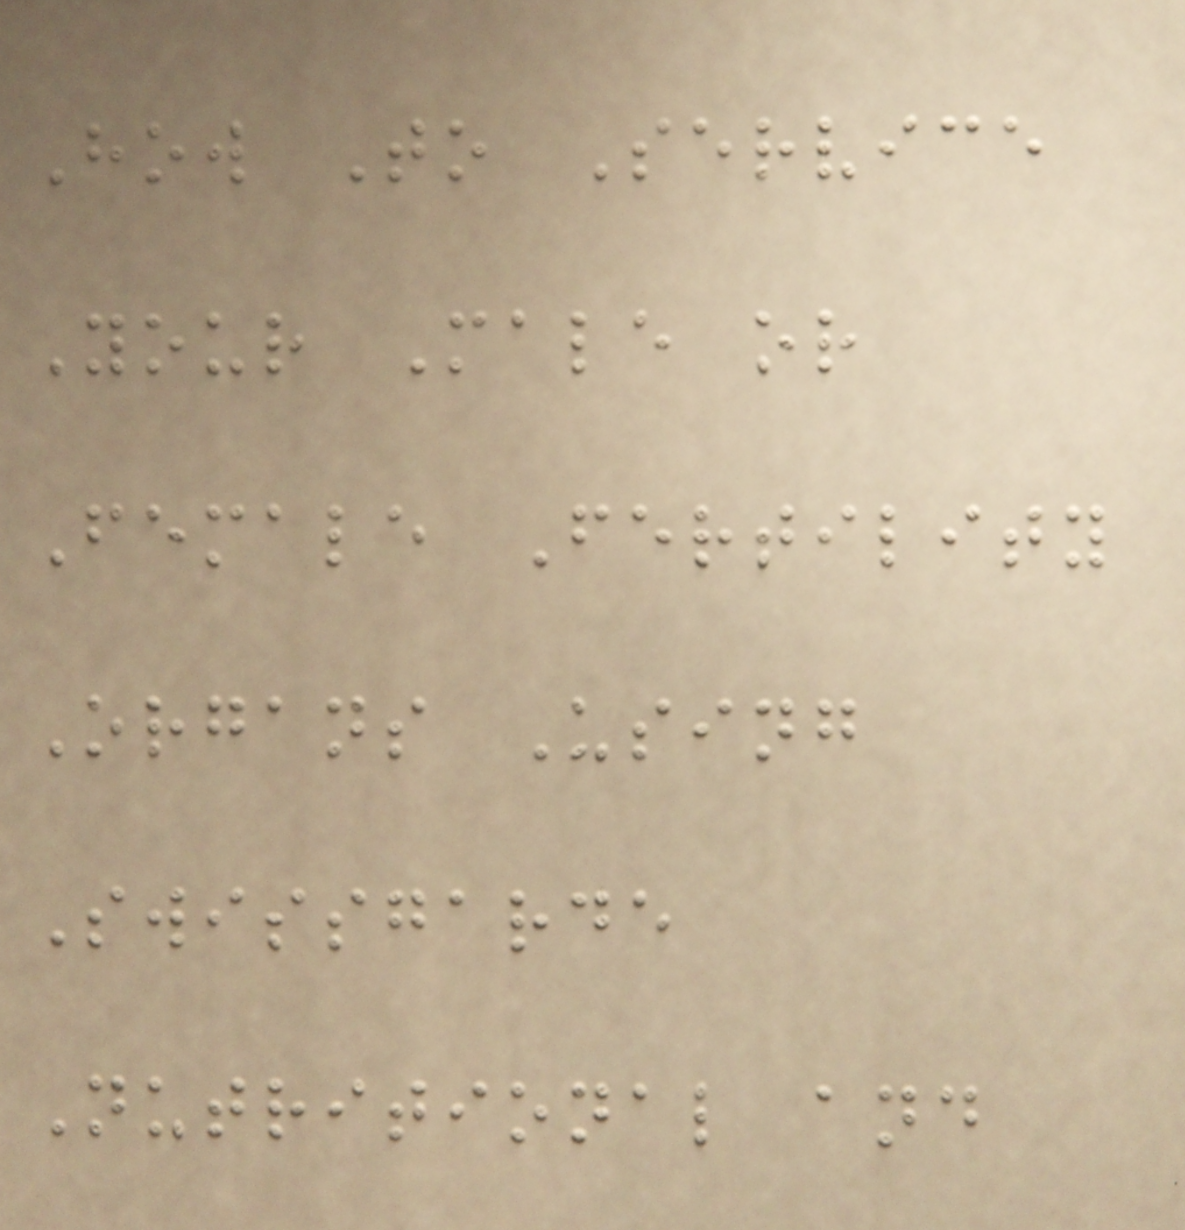How To Service
Your Male or
Female Fertility
Organs Using
Swissgarde
Nutritional and
